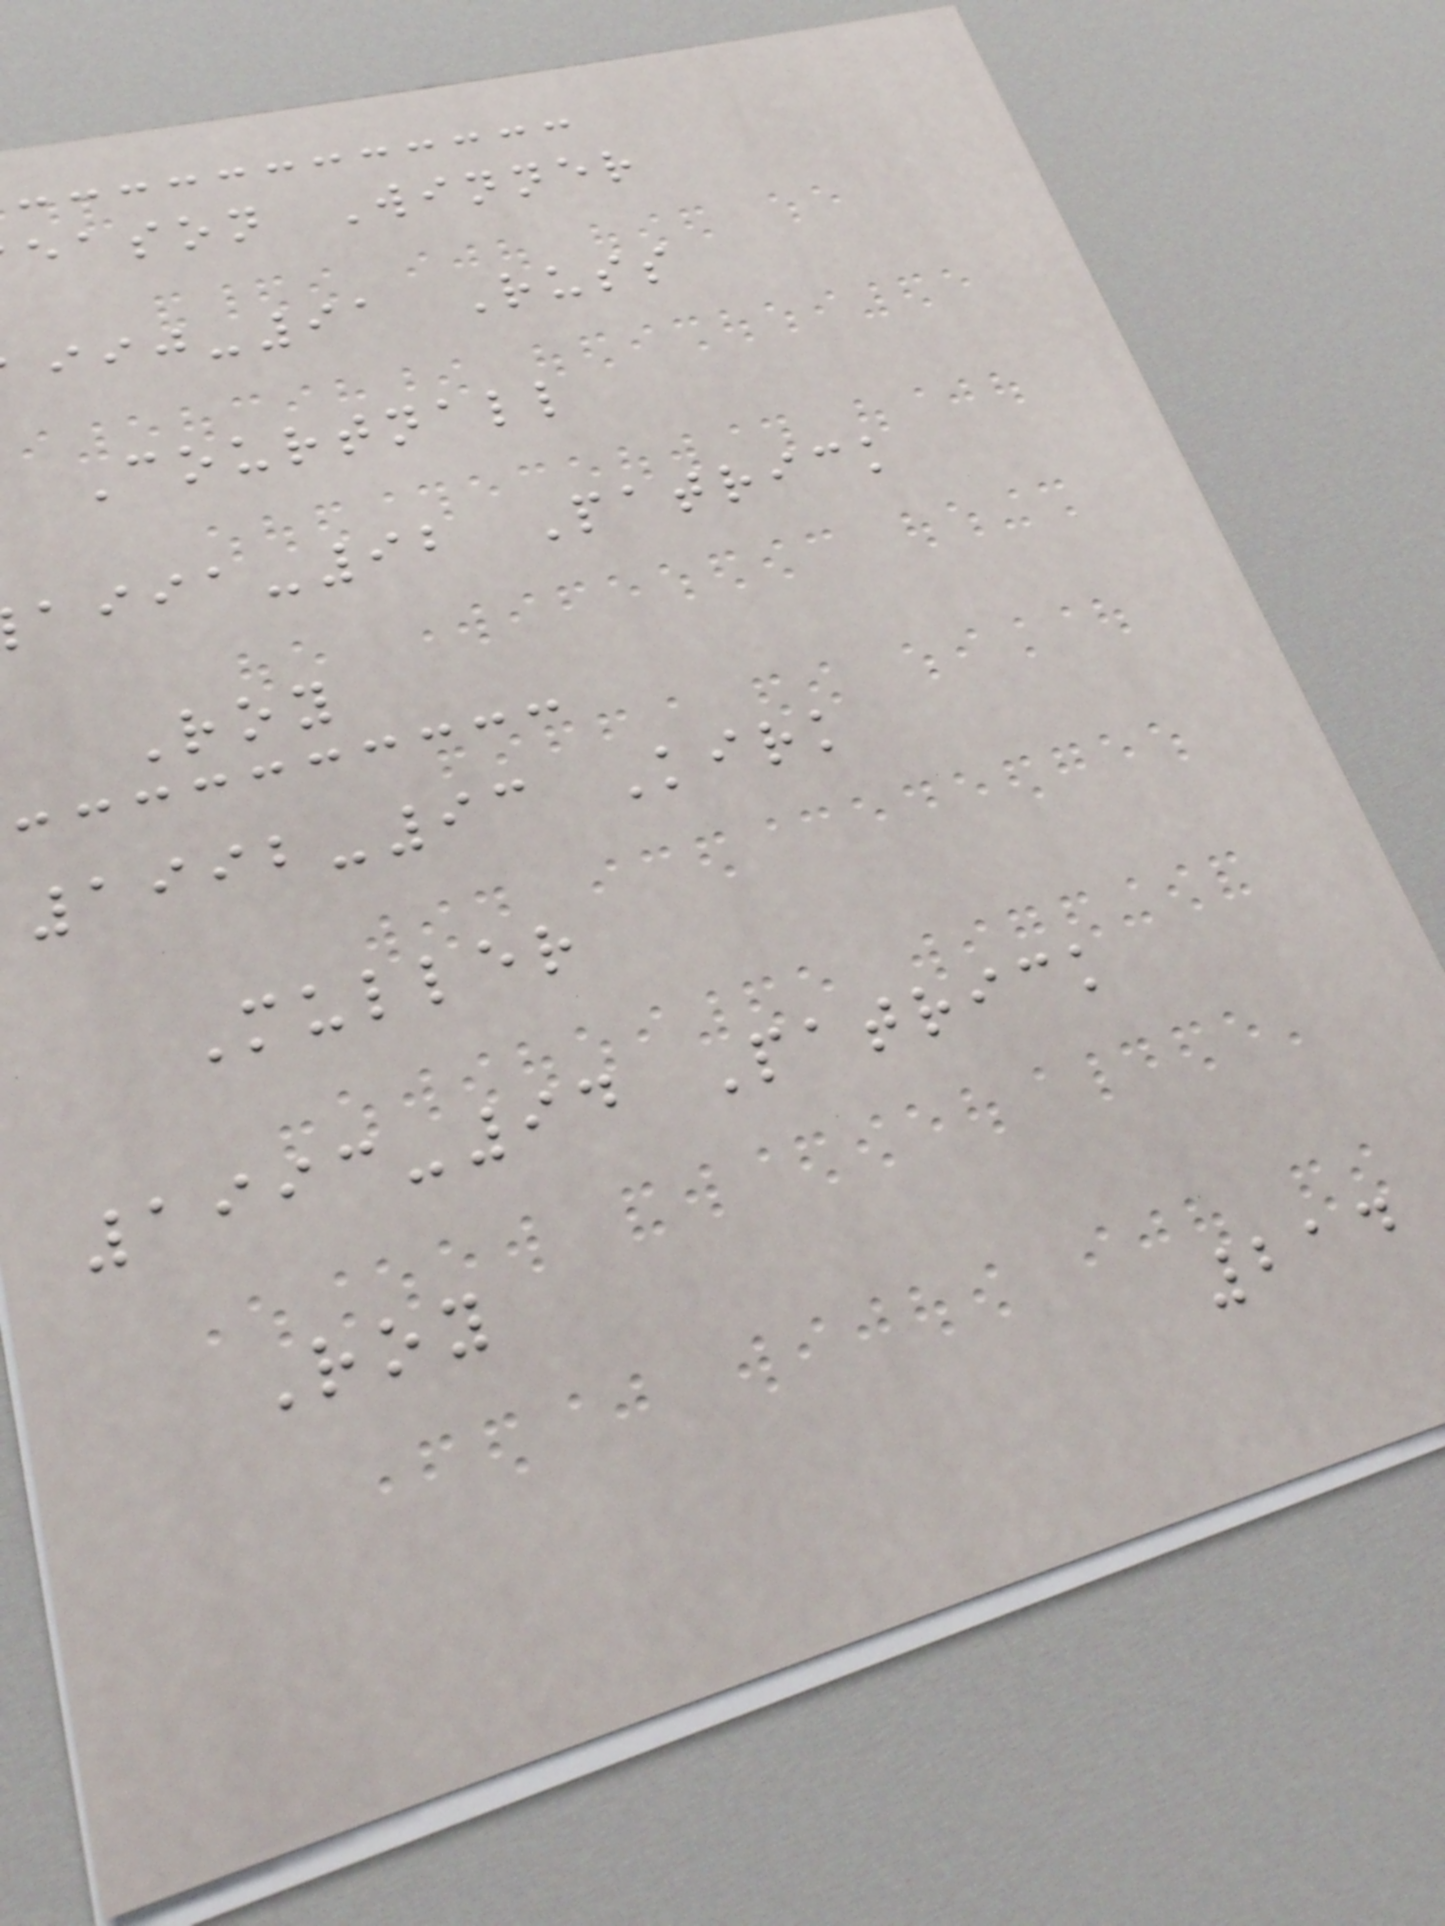eason Winner
-91 Russ
Courtnall
-92 Patrick
Roy
1992-93 Kirk
Muller
1993-94 Patrick
Roy
214
